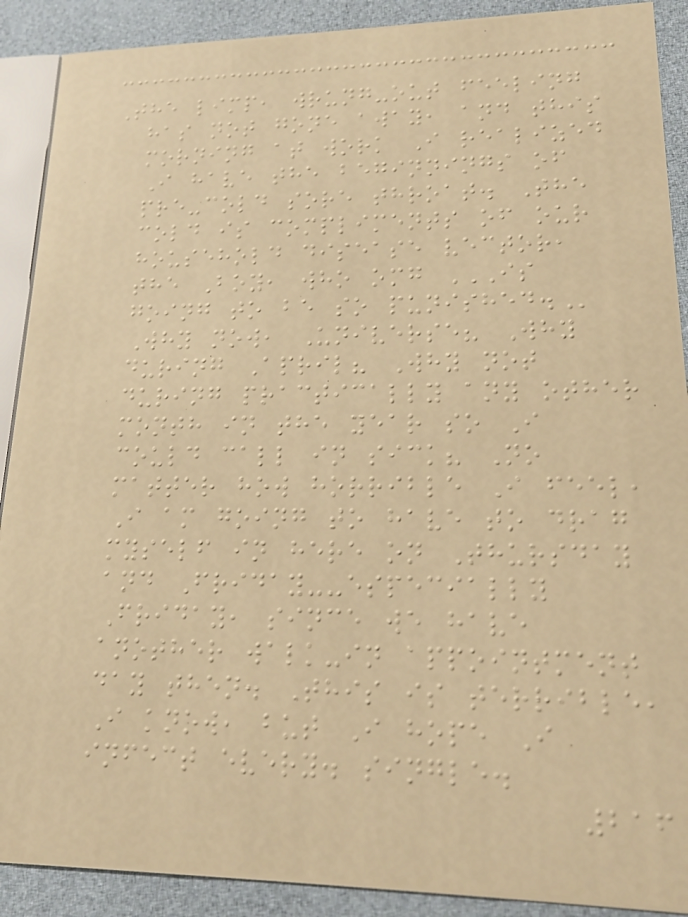The limp, wrung-out feeling
has not gone away, and this
morning at work I realized
I have the beginnings of
pre-cold sore throat. The
cold is compliments of our
household disease vector,
the Boy, who omg IS
GOING TO BE SO PUNISHED.
Why now, Universe? Why
during April? Why not
during practically any other
month in the year so I
could call in sick? No
matter how horrible I feel,
I am going to have to drag
myself in here on Thursday
and Friday--especially
Friday, since we have
another walk-in appointment
day then. This is terrible,
I know, but I hope I
infect every. single.
216
